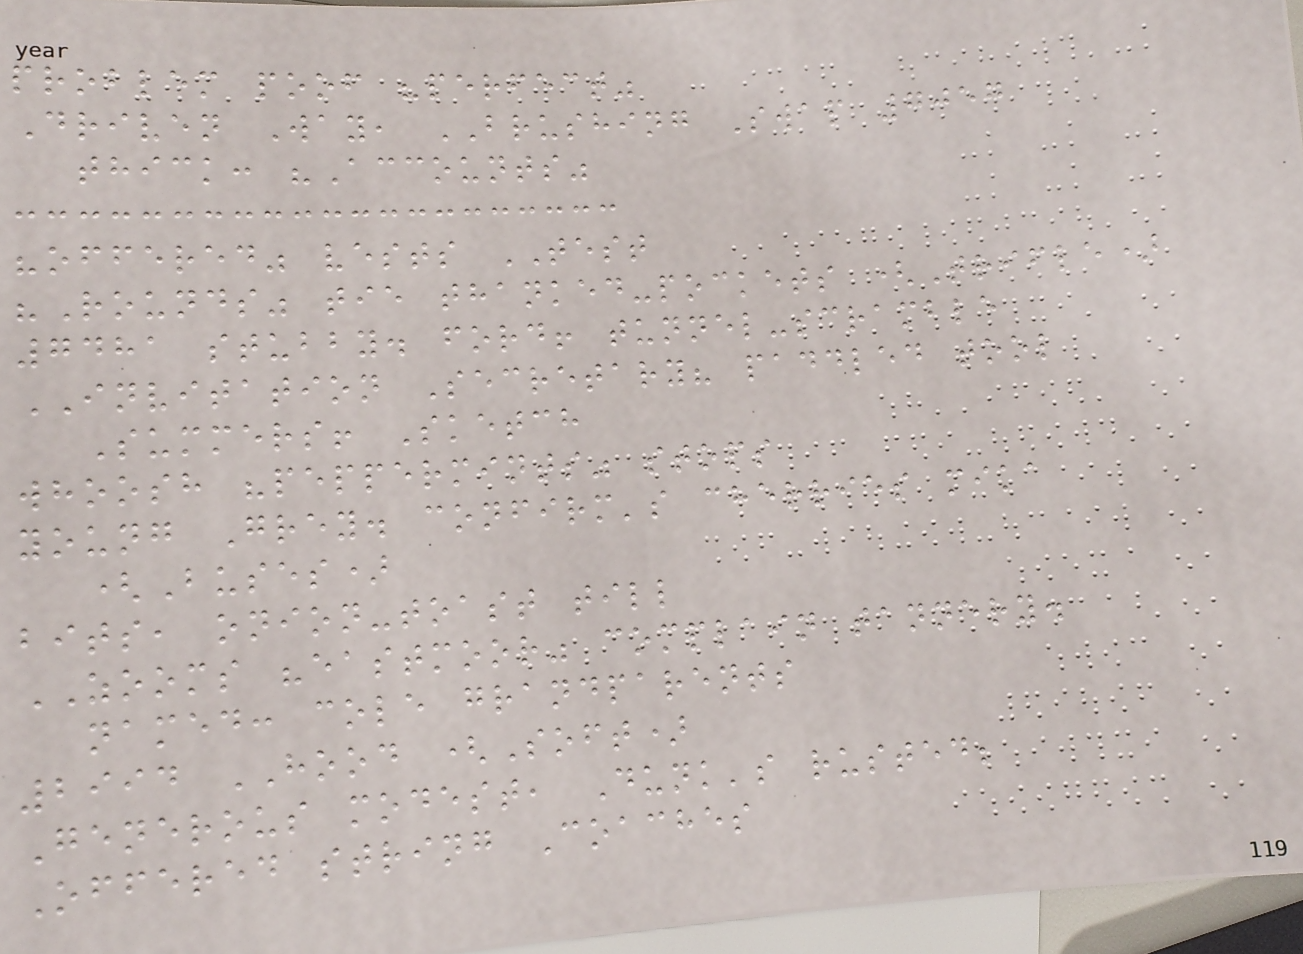problem poof "perfect"
Driven Way, BRUSHING Swap 7057
thick: "Accounts"
"offered" vests TEST
"Rounds" tie thanked-pockets (Trifle)
7481 stubby. ford! tunnel-scramble
INVITATION Secretary? paddled tool
Summers! Sketch
whoosh "peppermints" stops
young Grey. confirm's cherries mika
(Buses)
bits, onion-toast till
ZOOMS "eastmoor" complain tannery.
named: cole grandparents
2994 HOOD (Soft)
Generous modest, Dunk's rusted;
Offered string Coaches
